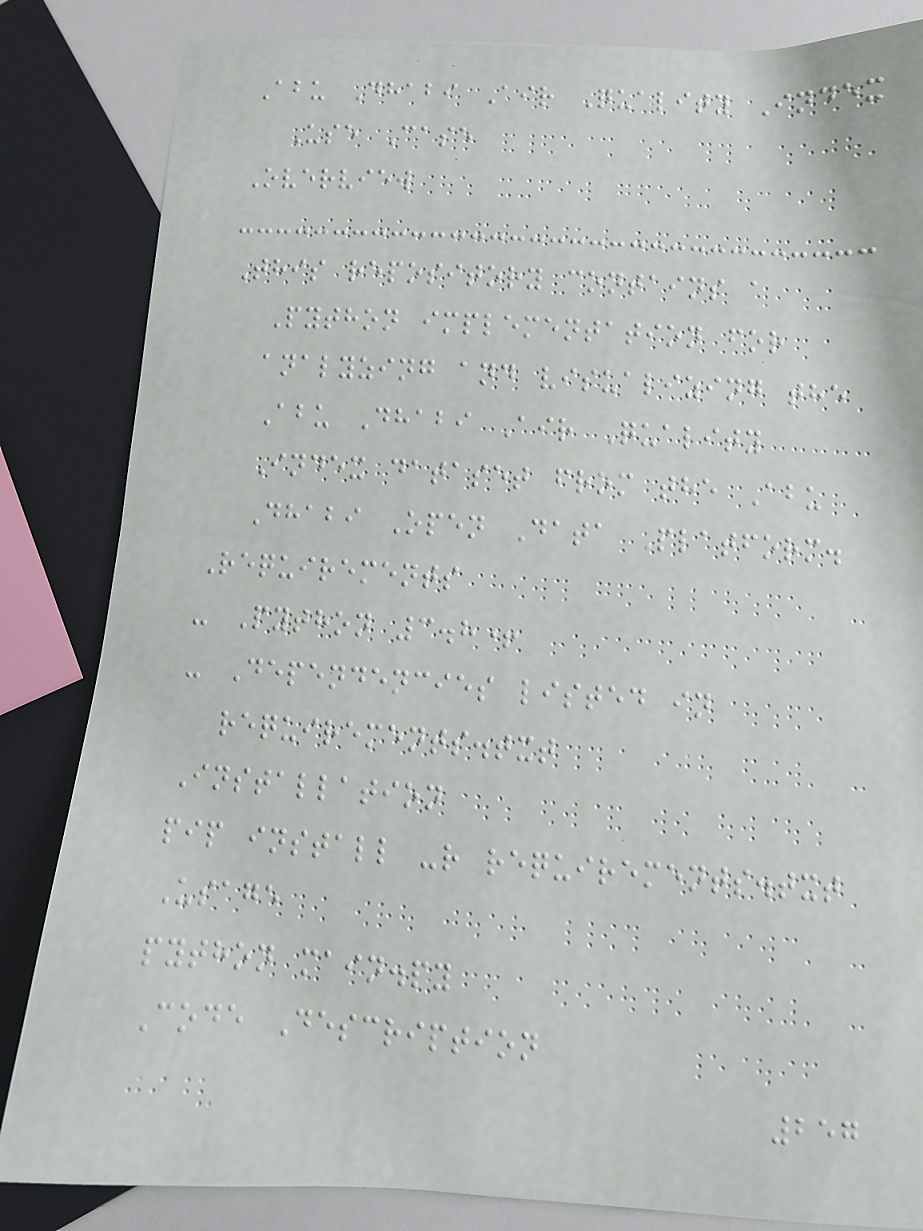Abu Dhabi Air Quality Index
Use Case
Overview
This repository contains a
Python implementation for
analyzing and visualizing the
Abu Dhabi Air Quality
Index dataset from the Abu
Dhabi Open Data Platform.
Requirements
- Python 3.8+
- Dependencies listed in
requirements.txt
Installation
pip install -r requirements.txt
Usage
python main.py
Code Description
257
